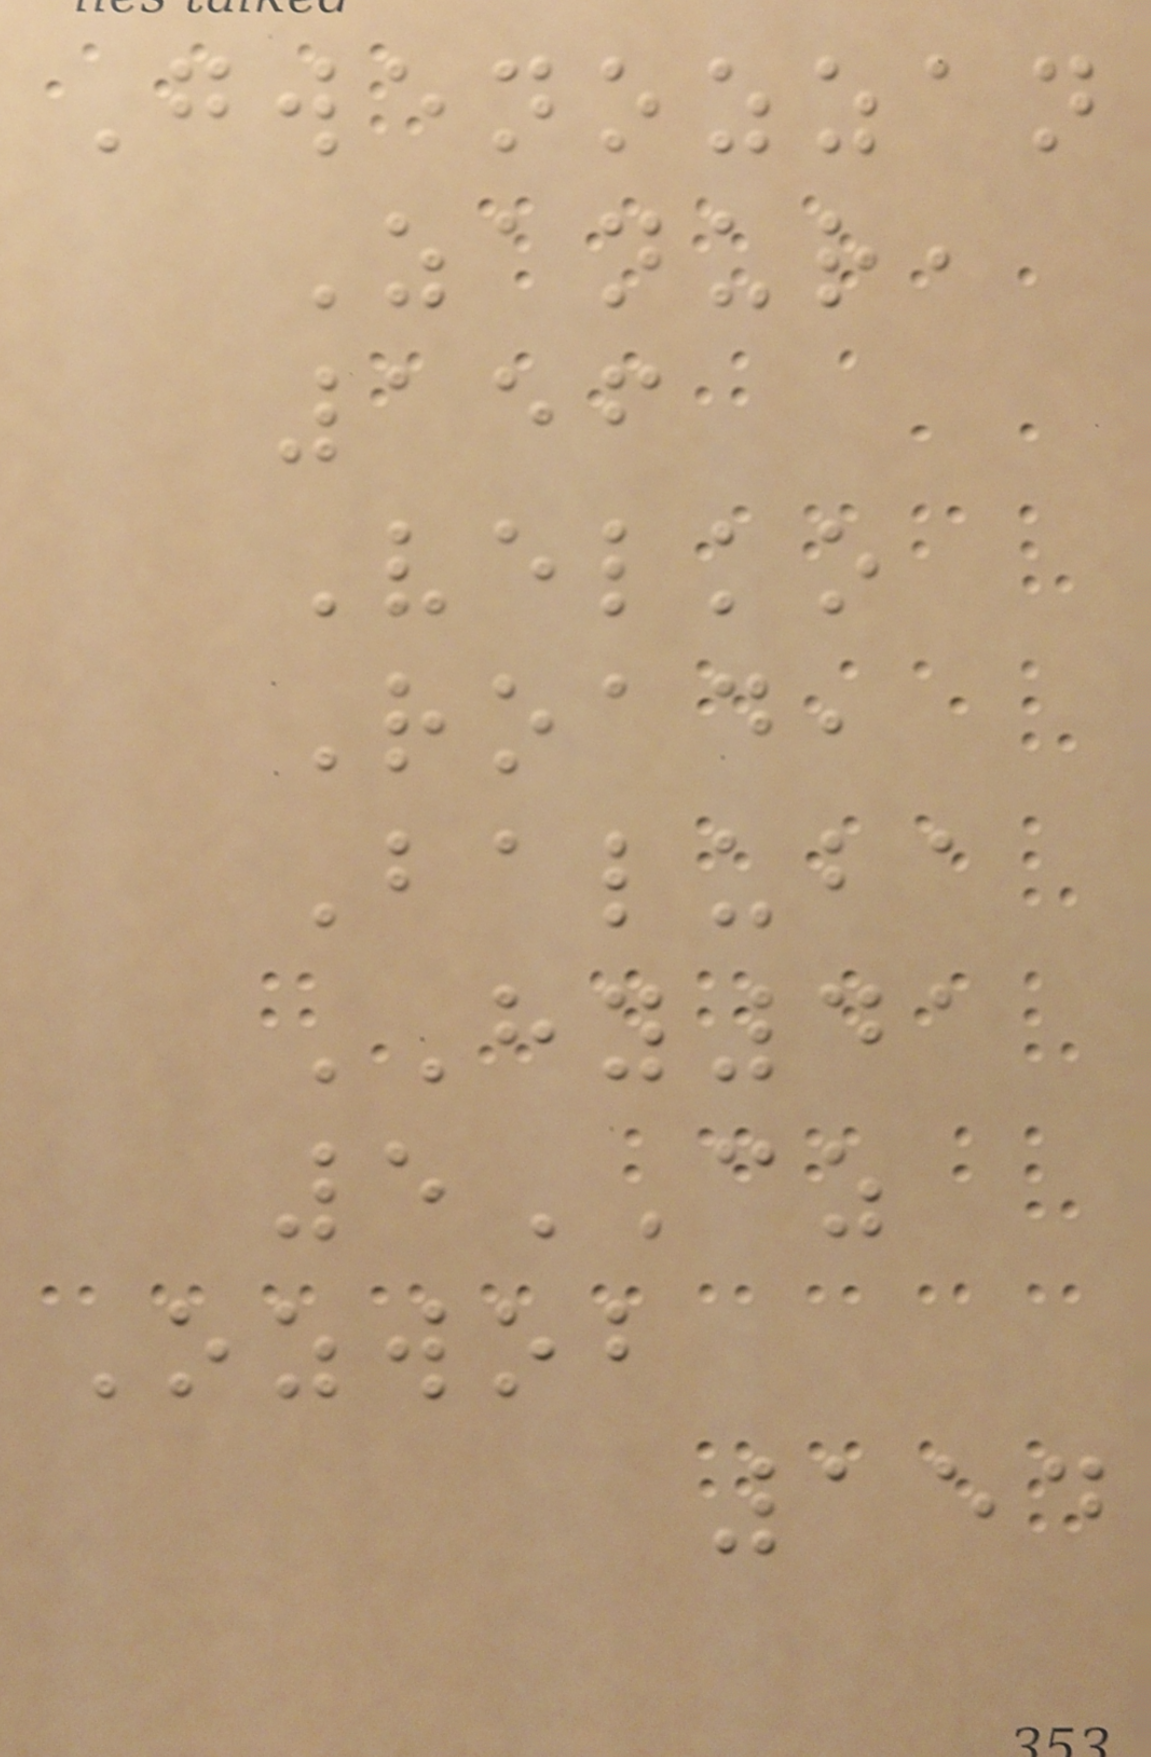Gwenozzan
Zanur,
156
Velko
Road,
Baluba
HY41
5CZ
Ozwob
154
